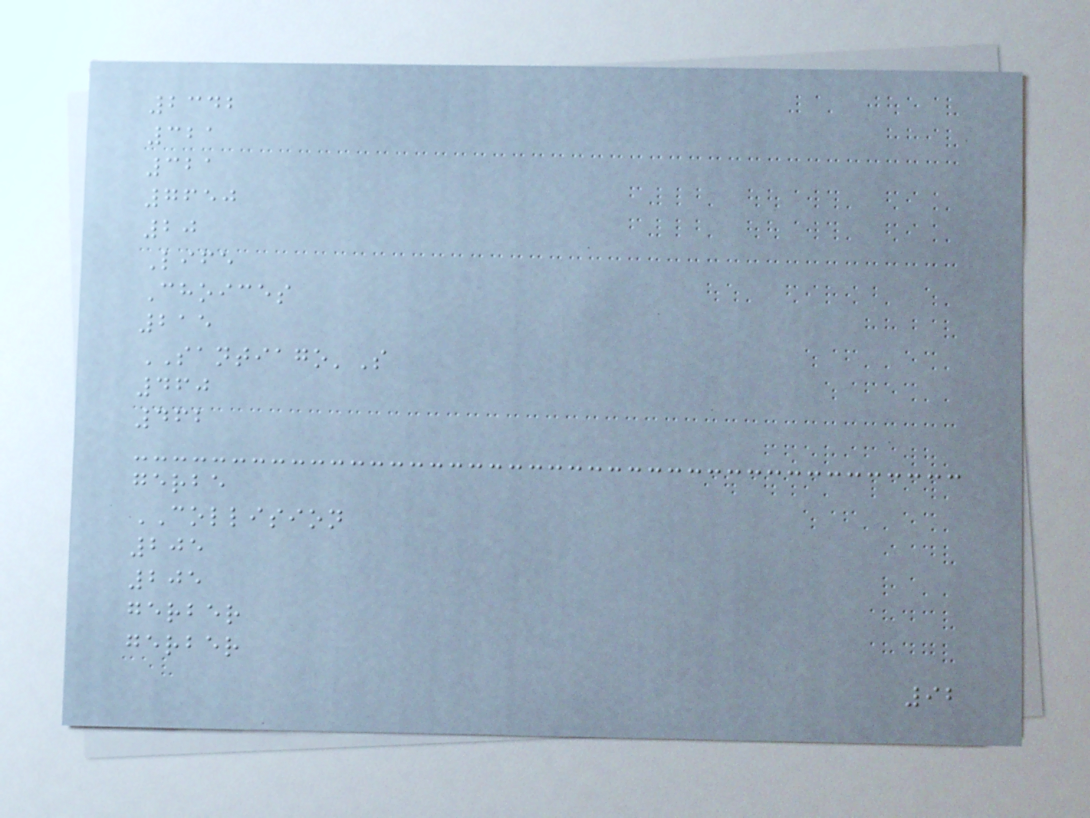2342
321
321
7650
20
Life
Choices
215
SANTIAGO'S
460
462
gerbe
COLLISION
205
205
gerber
gerber
92
